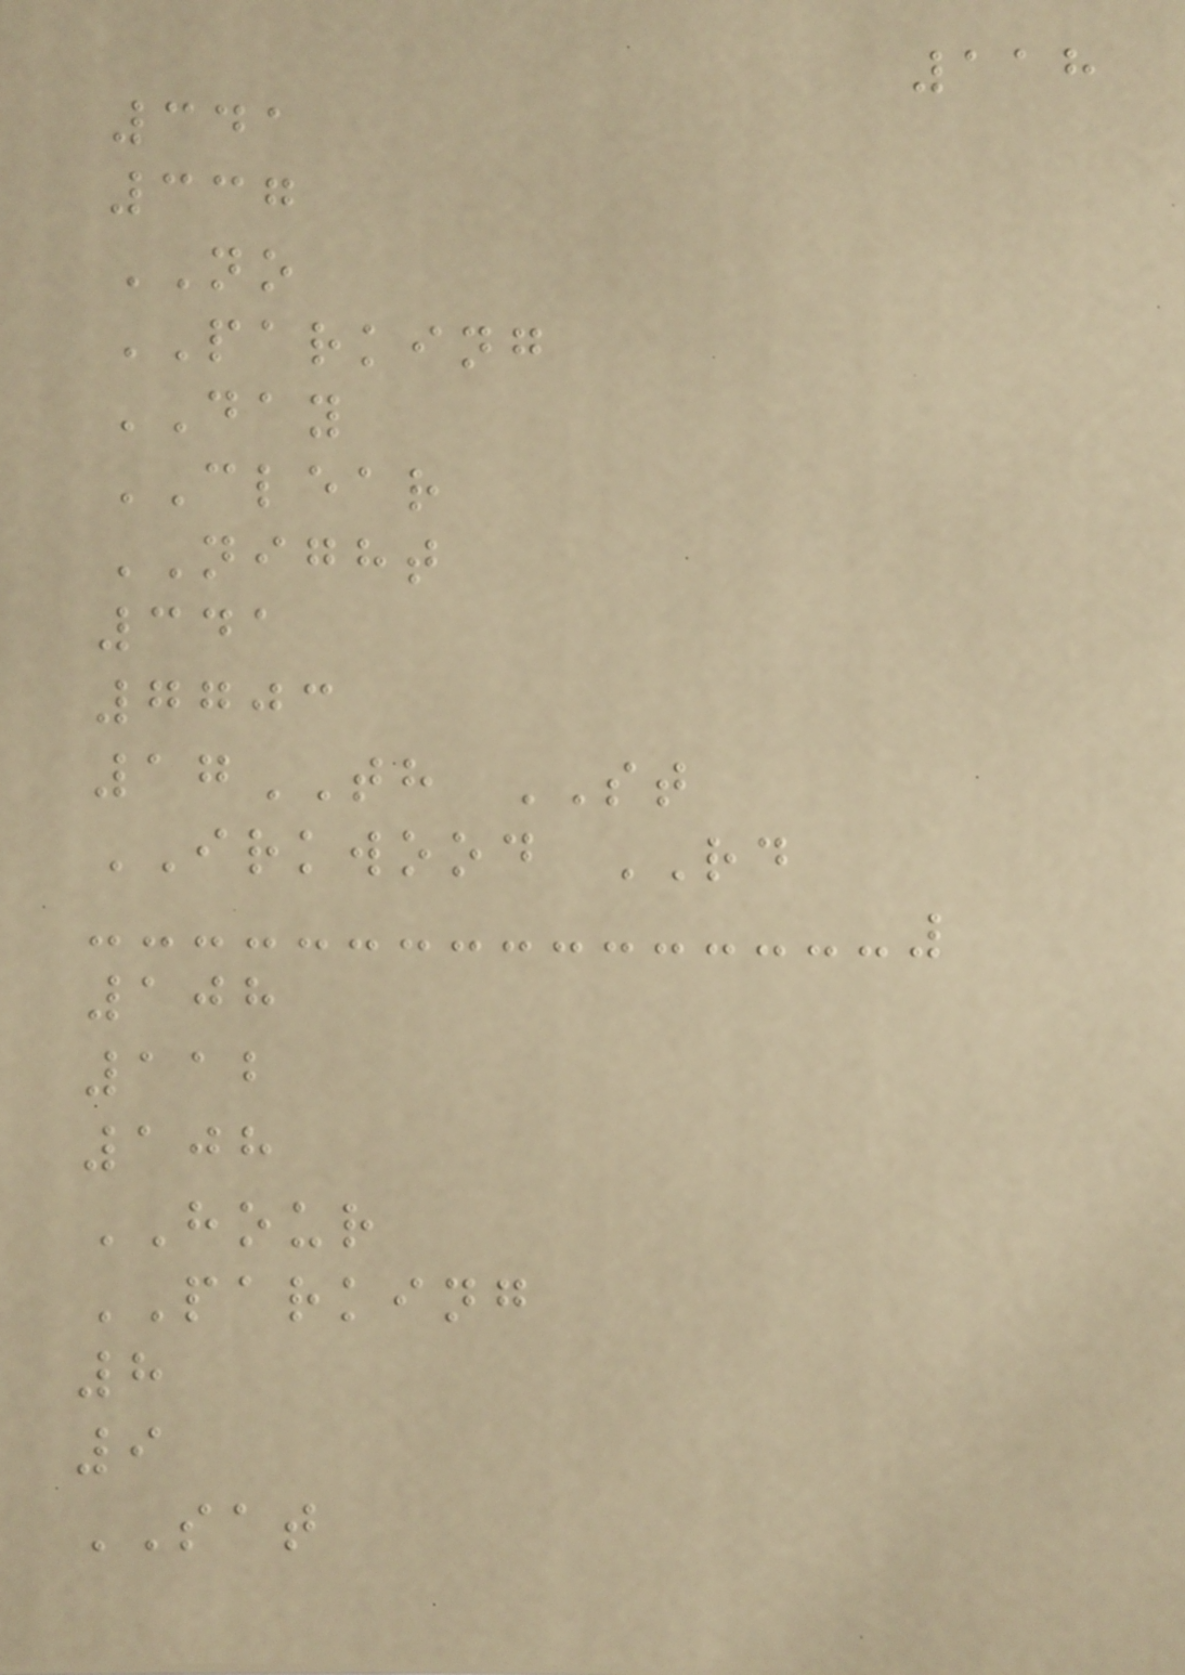118
341
337
NO
PARKING
DAY
CLEAR
NIGHT
341
7703
17TH ST
IRKWOOD RD
108
112
108
HOUR
PARKING
8
9
SAT
